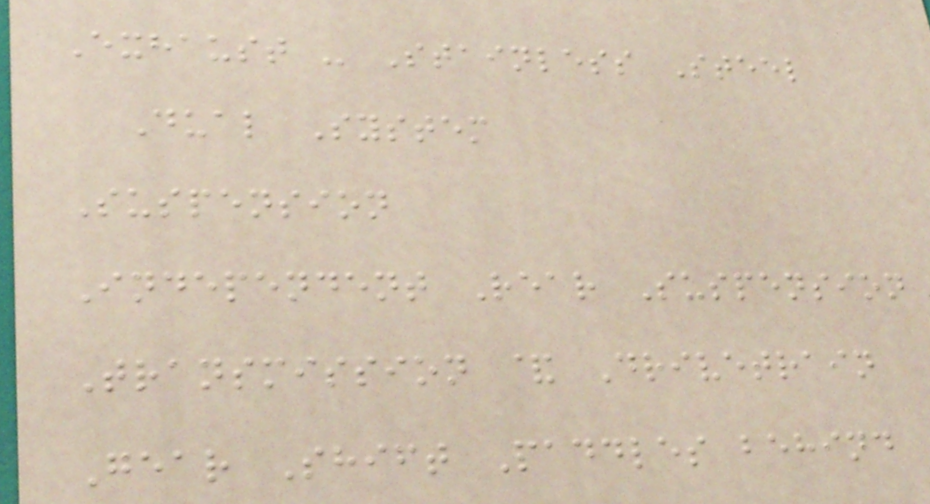Exhaust - Stainless Steel
Dual System
Suspension
Independent Rear Suspension
Transmission & Drivetrain
Gear Shift Paddles behind
